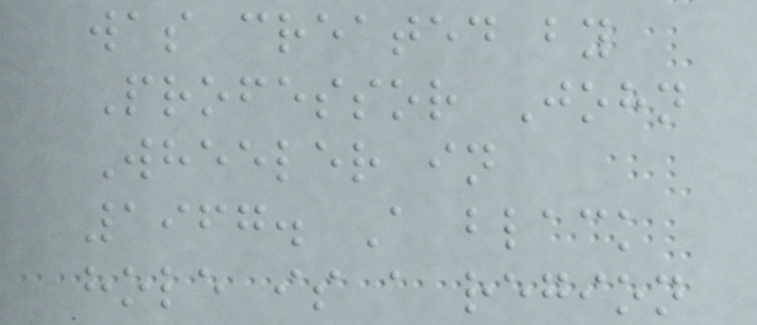was created by
Professor John
Wheeler in
1967. A black
hole is a region
